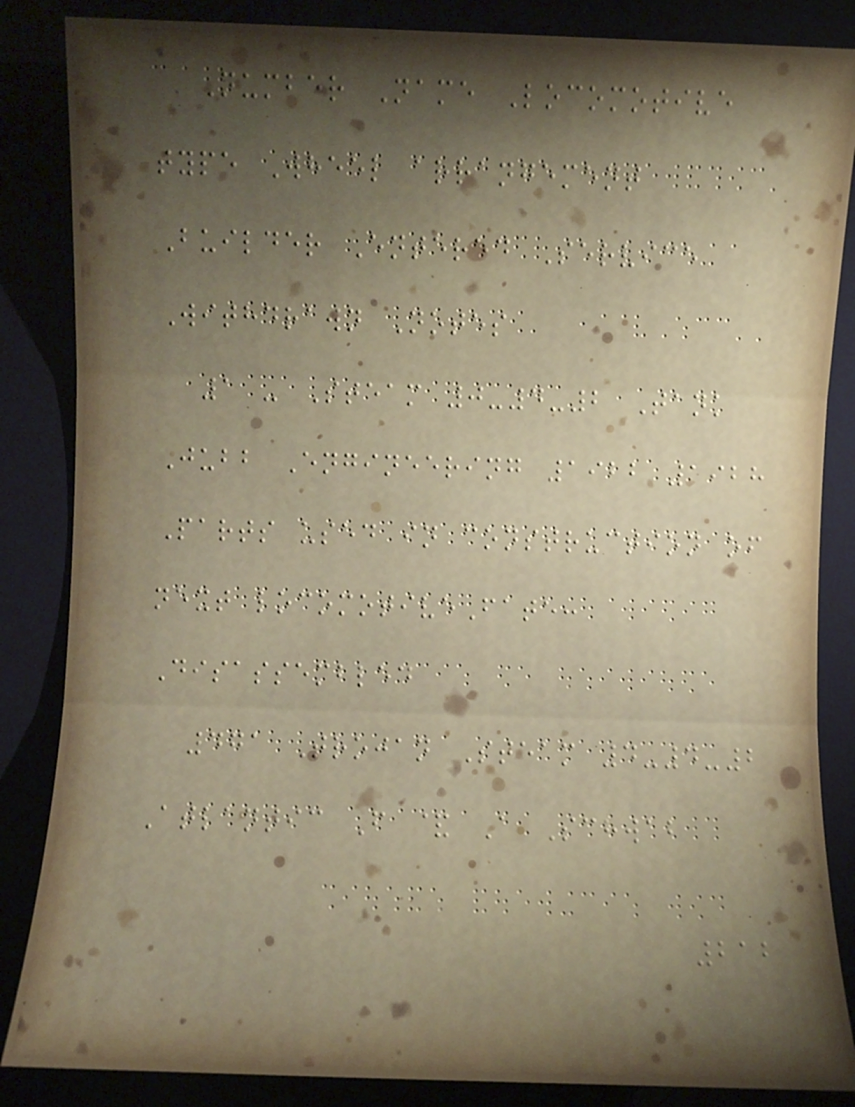Number Name Locomotive
type Wheel arrangement
Builder Entered Service
Withdrawn Notes
1 - Steam 0-4-2 Tank
Jubb Engineering 1922 1928
Parts used in construction of
next locomotiveFate:
Disassembled
471 Trojan Steam 4-4-2
Atlantic F & A Schwab
212
